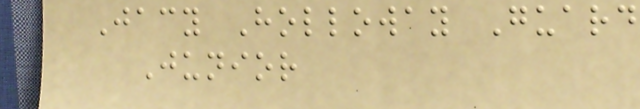Jacy Holloway Guard
Junior
